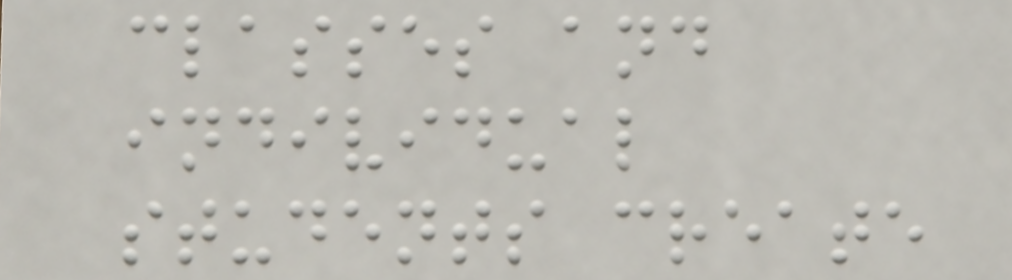classes and
individual
students create
